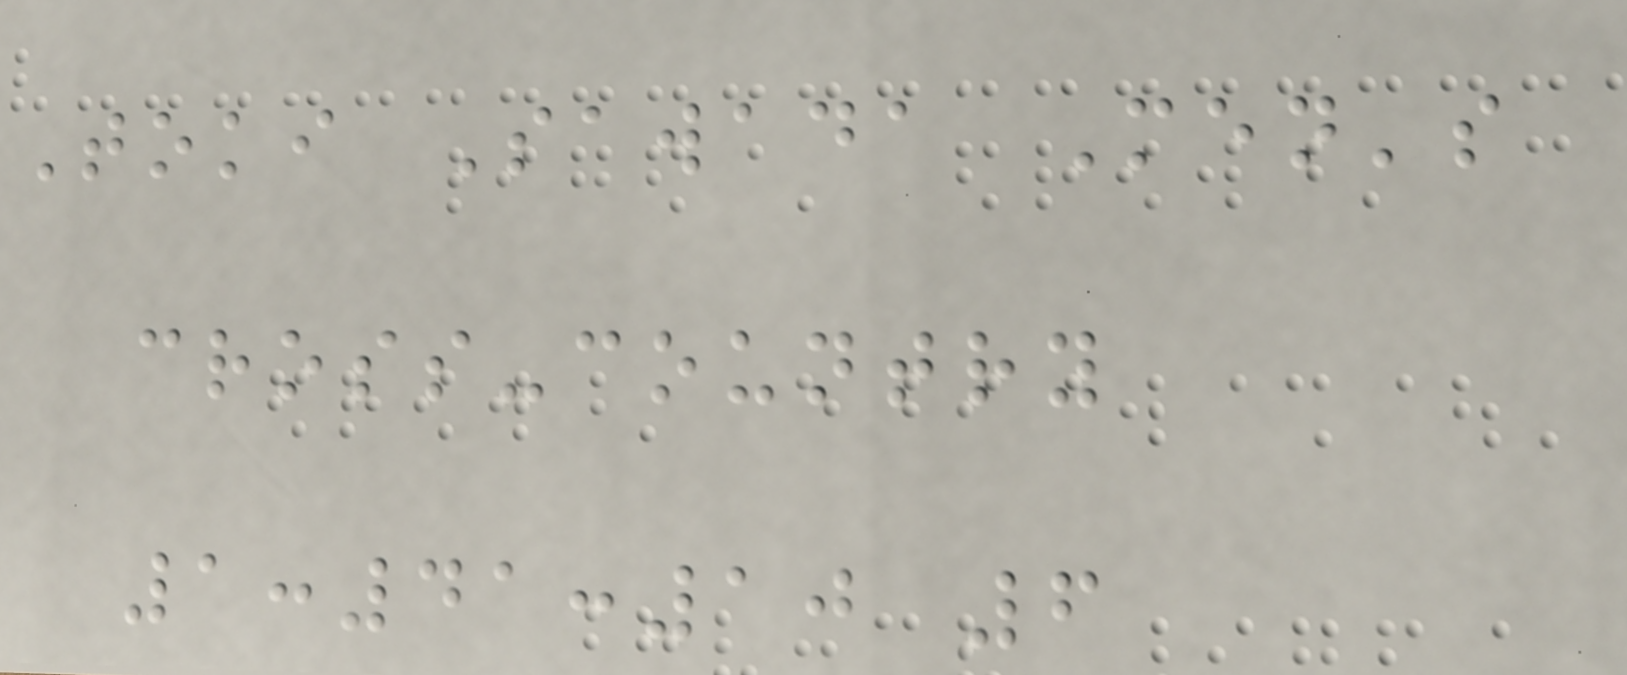Toki Sawada Men's
cross-country
1:41:10 6
